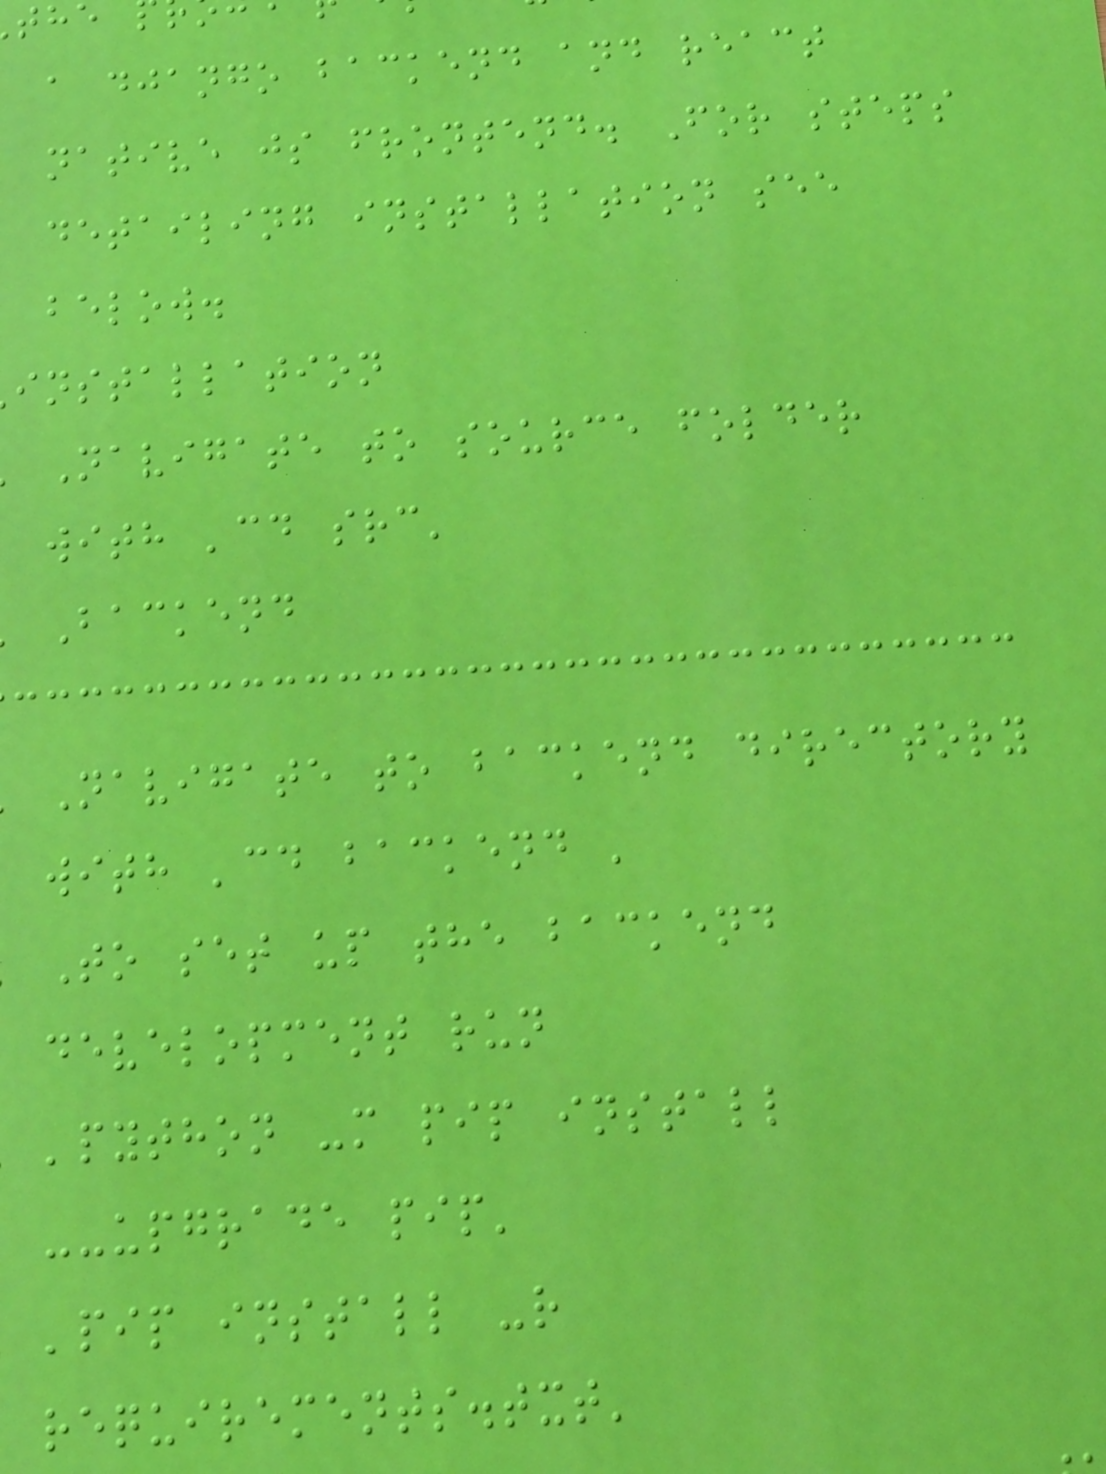a django backend and react
native js frontend. For steps
detailing installation see
below.
installation
Navigate to source folder
with 'cd src'
Backend
Navigate to backend directory
with 'cd backend '
To set up the backend
development run
'python -m pip install
--upgrade pip'
'pip install -r
requirements.txt'
